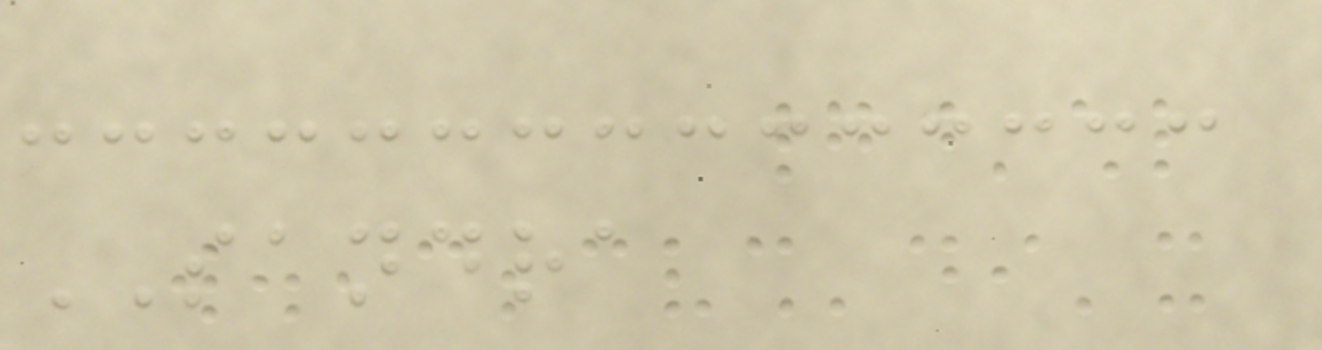SANDRA
